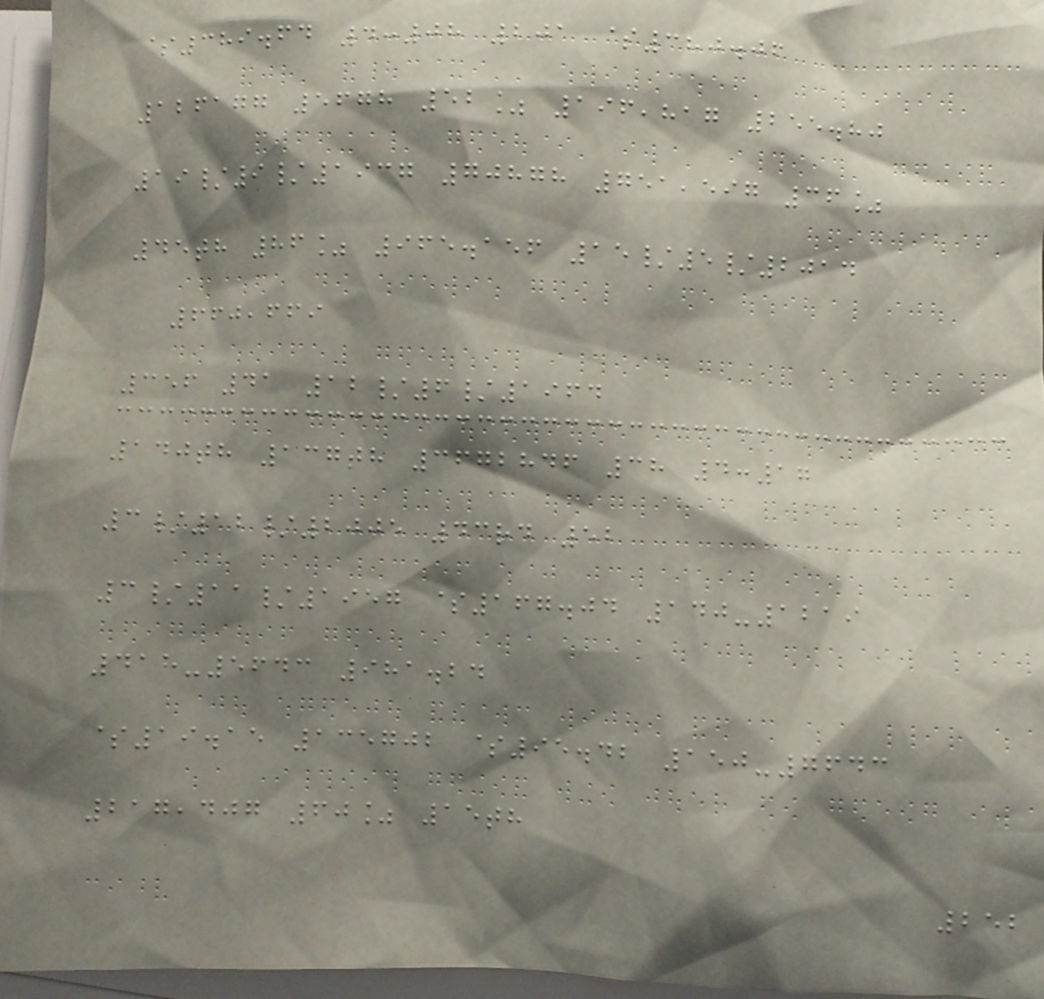$389.64 4:08 201 $380.06
126177 5678 52% 196,817 255.80
19/9/1937 70878 751,597 36%
45th 86% 965.156 15/5/2014
660,669
356 41 12/6/1964
140th 137th 3672846 38 4:17
3/12/2005 43rd 52
3/11/1957 $167.04 140-1219
418-5643 981.24
$19.15 135702 $95.42 150-7643
217,407 60% 15th
252
